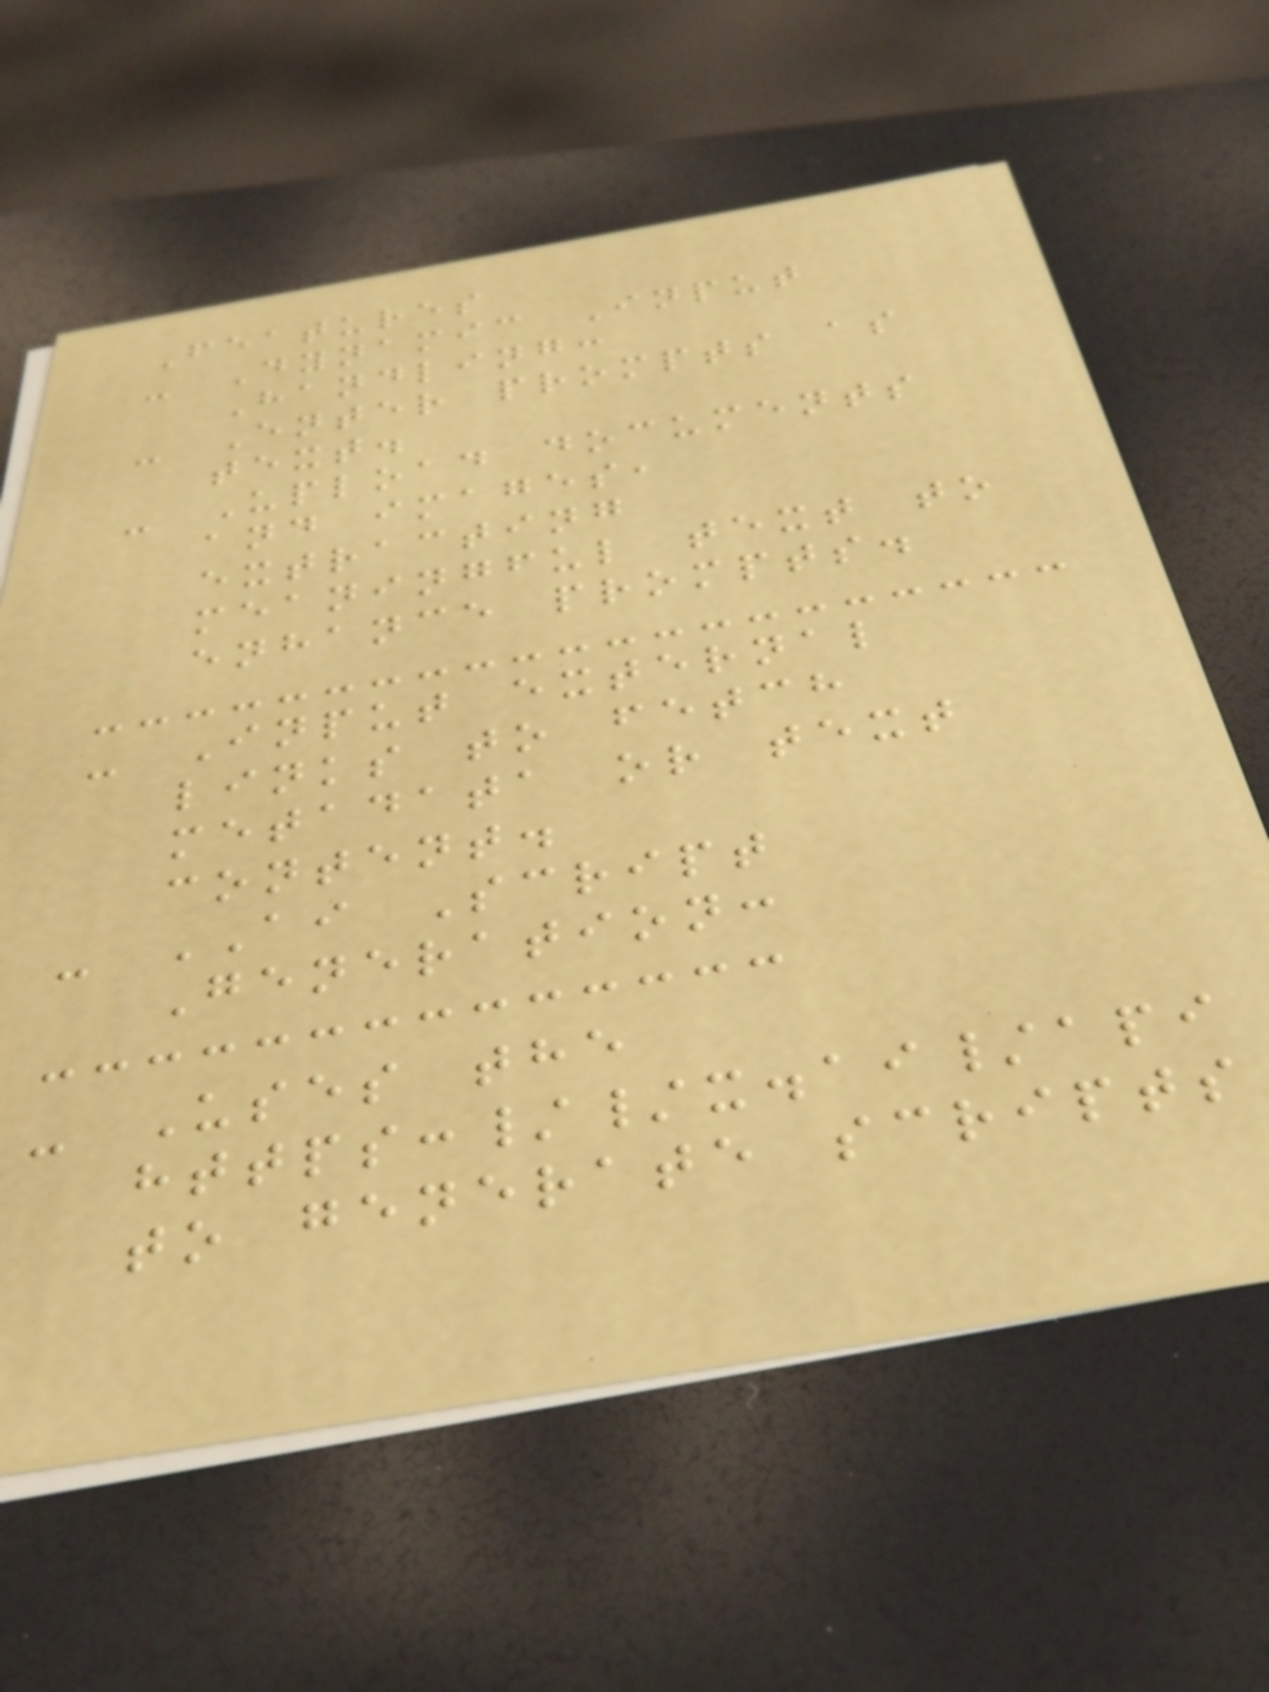Features
- Dynamic Input
Handling:
- Enter prompts as
text.
- Upload documents
and images,
extracting
meaningful text to
enhance prompts.
- Input external
links to fetch
metadata or text
content.
- AI Script
Generation:
- Uses the
https://x.ai/api
to generate scripts
